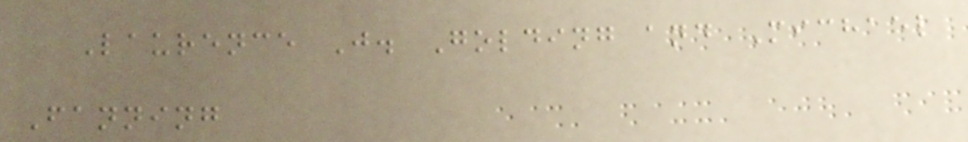Laurence J. Golding and Michael
Fanning
